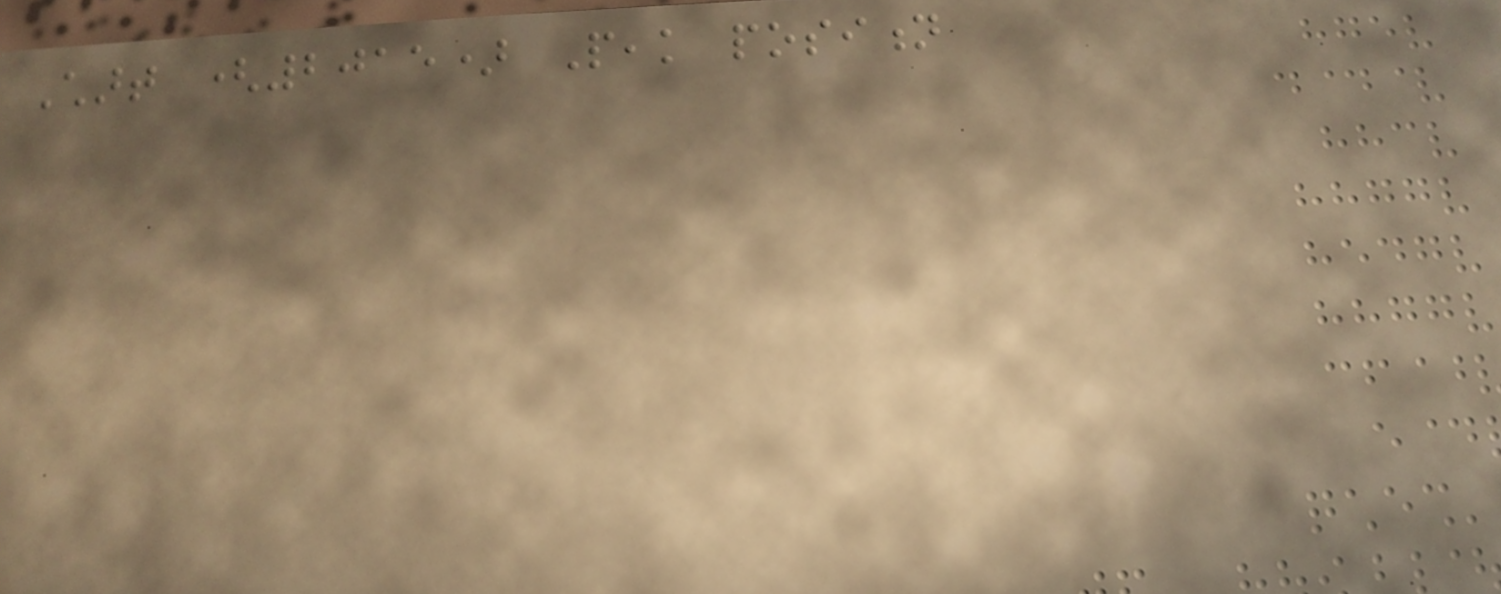Chart (2015) Peak position
